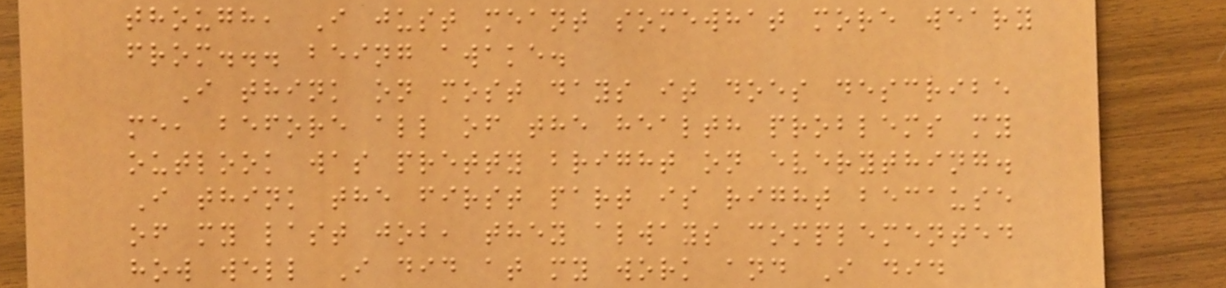though, I just meant somewhat more weary
from... being awake.
I think on most days it does describe
me, before all of the health problems my
outlook was pretty bright on everything.
I think the first part is right because
of my last job, they always complemented
how well I did at my work and I did
